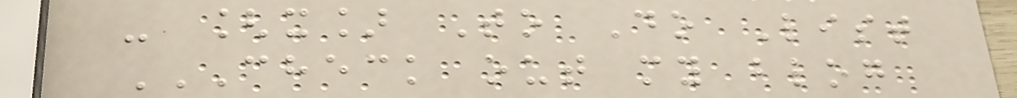- [x] To Do List
CHECK OUT MY BLOG
